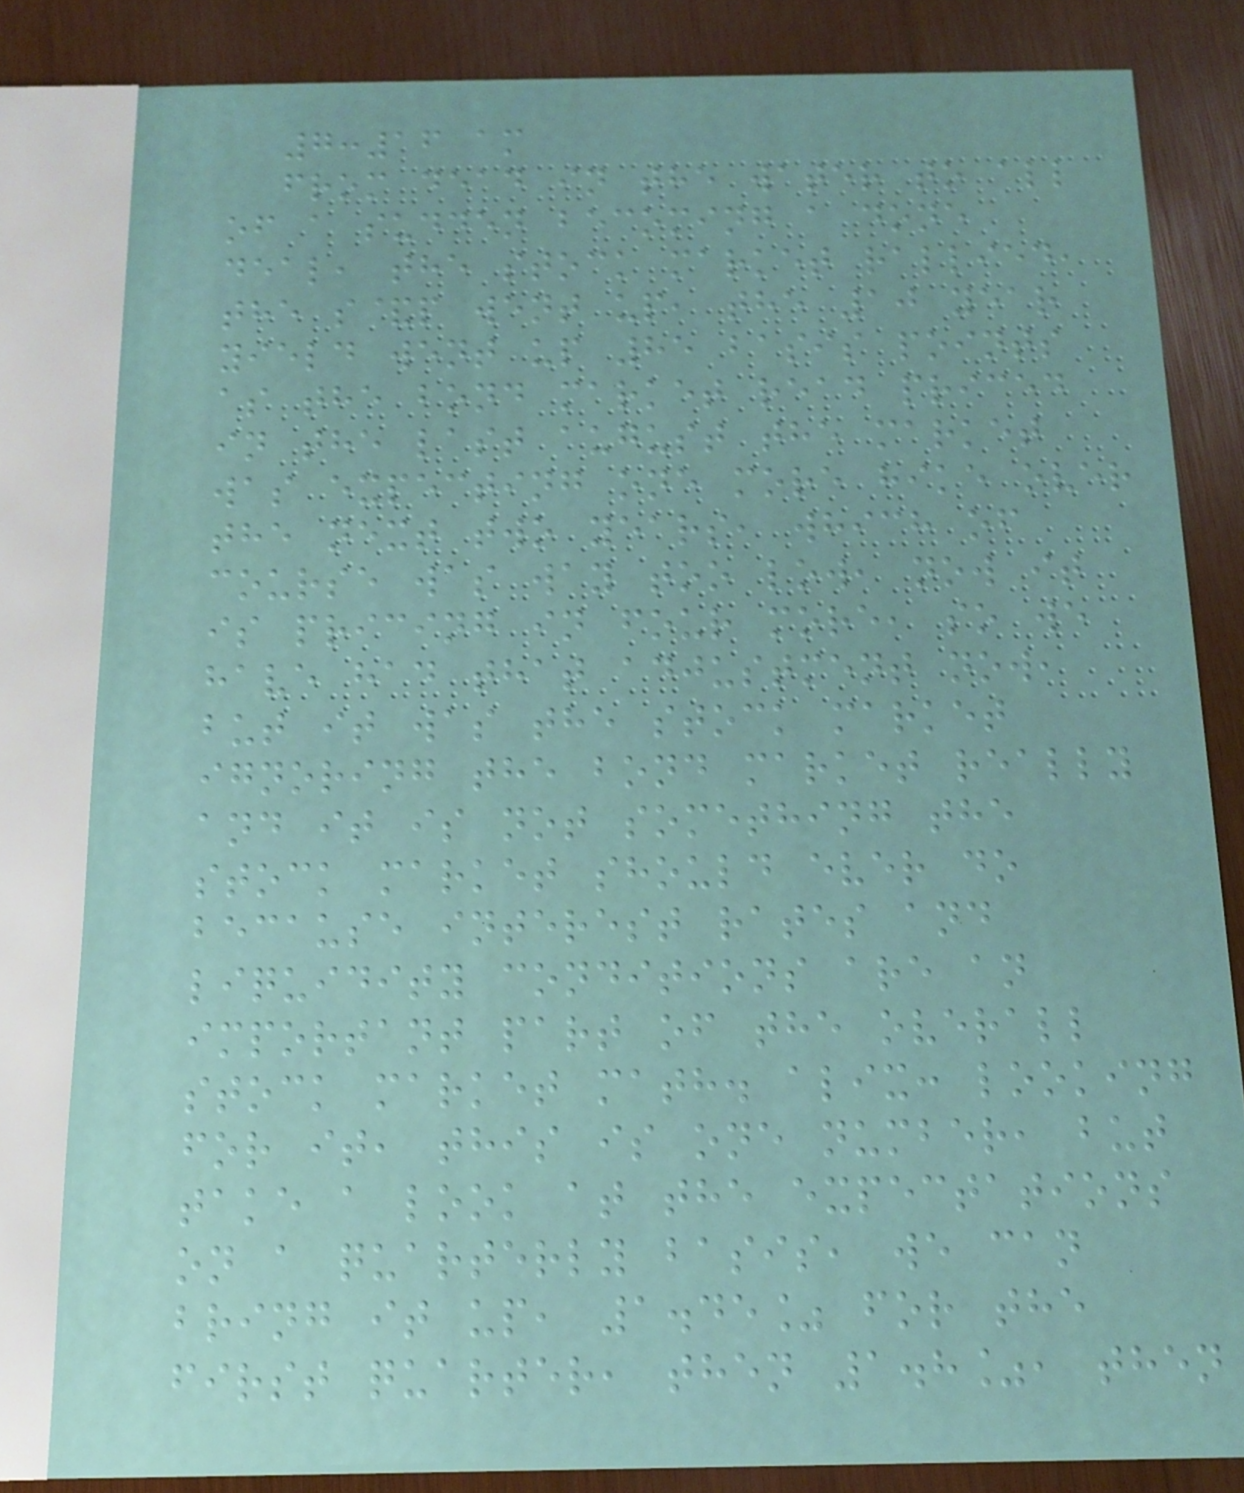7:16 am
from dead in the water to all
of a sudden becoming a done
deal, the stock market rallied,
the s&p went up, the 10 year
yield went up 85 basis points
as the bond market read priced
in the last august the market
was expecting one more hike over
the next two years, which of
course was way too low, now it
is pricing in four more, so we
have had that adjustment now,
but it was the stock market
ignoring the bond market really
and it is not something the
stock market should ever do
because interest rates and
liquidity conditions are an
important part of the overall
stock market math. alix: looking
for it, this is one number, but
take a look at the expectations
on a quarterly basis, we can
bring it up, 1.45% for the
first quarter, then 1.8%, then
